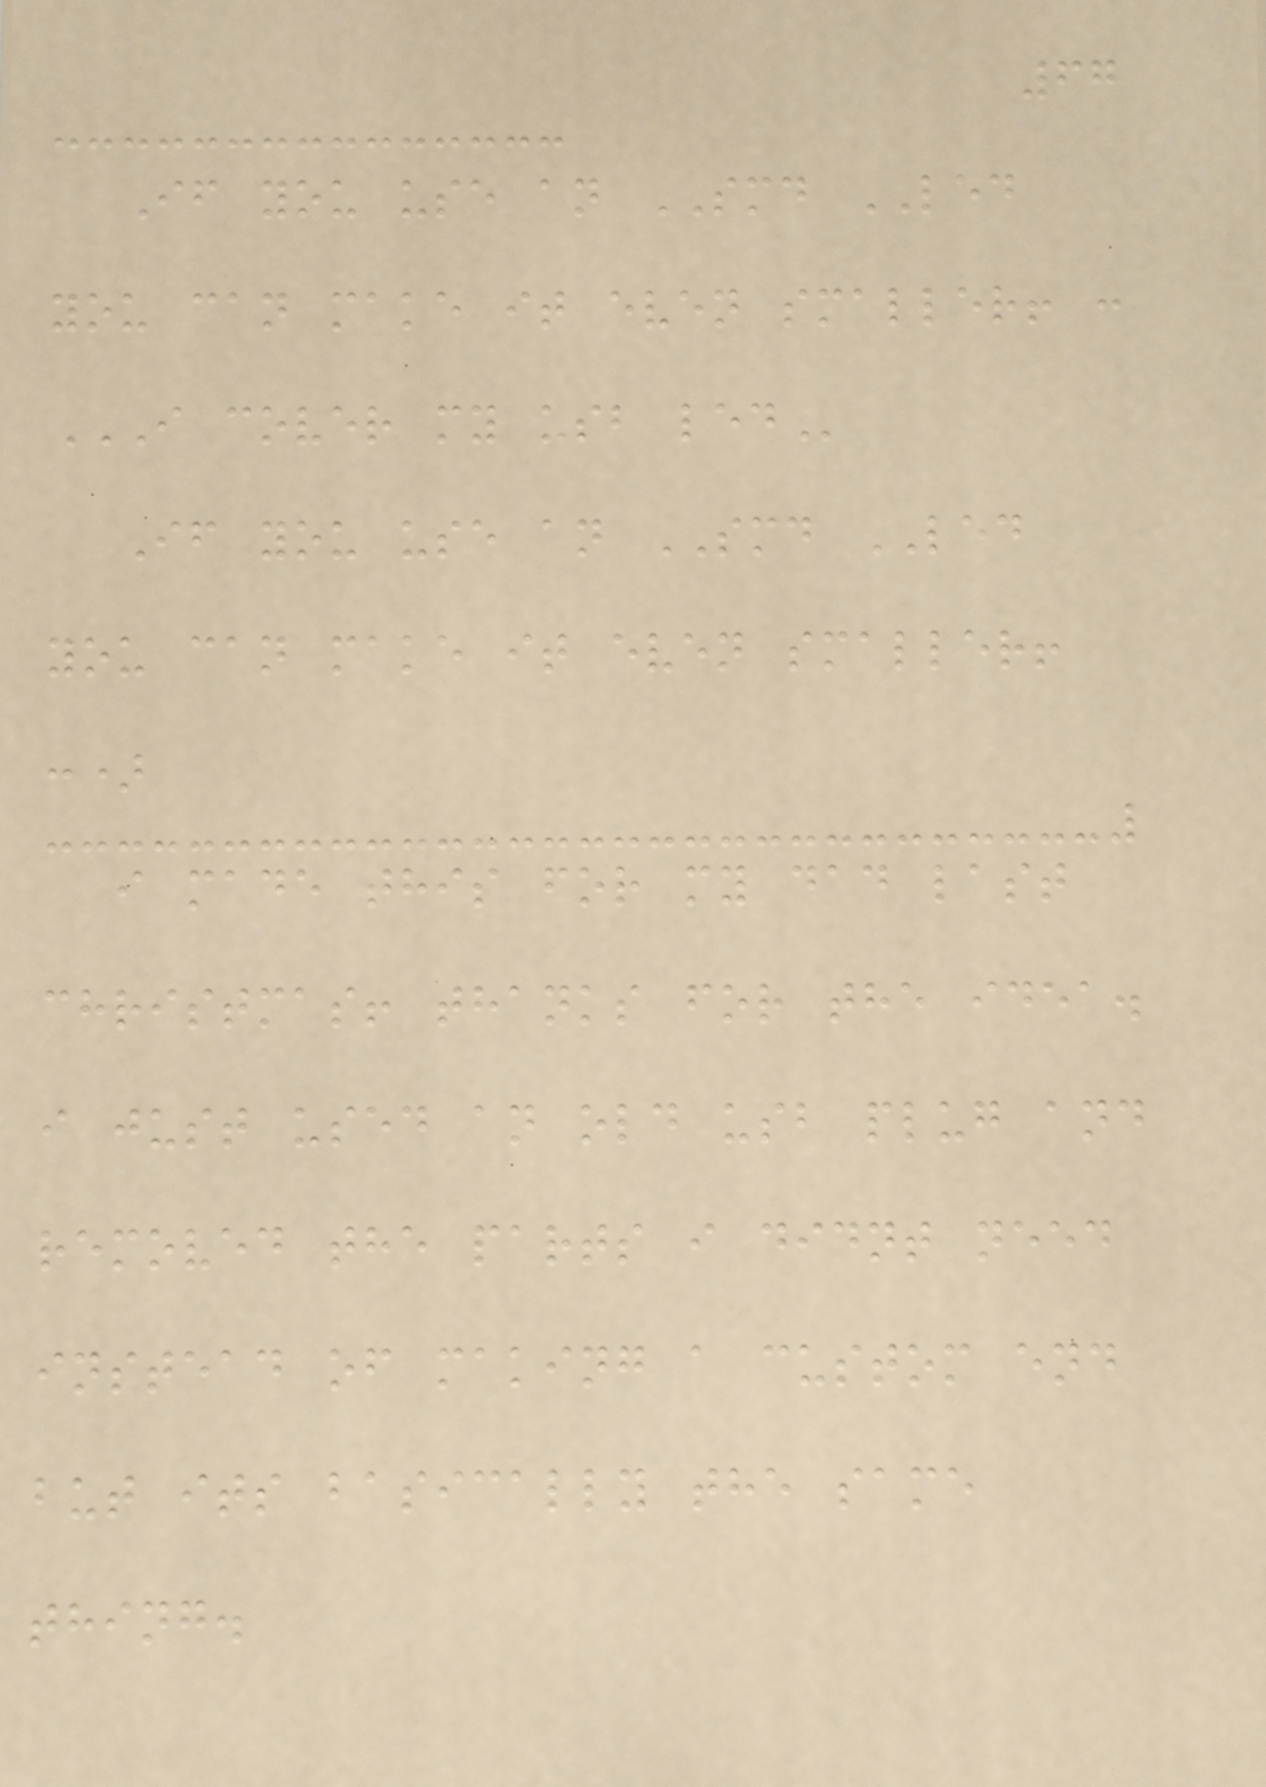67
If you use an SMD LED
you can make it even smaller! :
I COVER MY USB LED
If you use an SMD LED
you can make it even smaller!
:)
i made this for my dad last
christmas! thanks for the idea.
i just used an old usb plug and
removed the parts i didnt need
instead of making a custom end
but its basically the same
thing.
